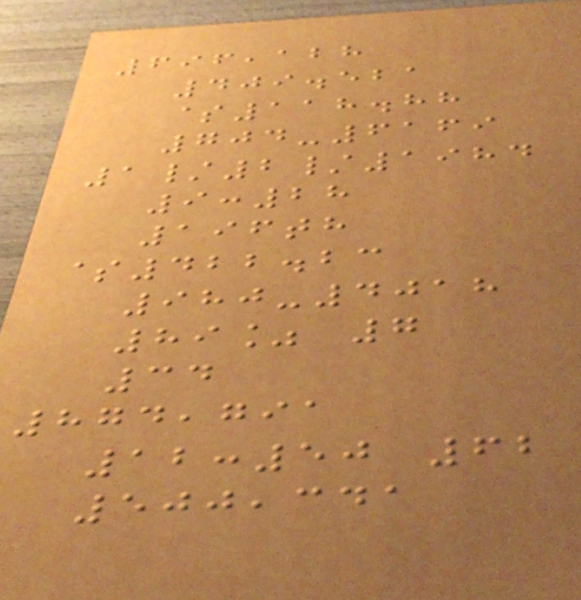696,128
409.521
$118.88
704-6169
1/2/1984
9:28
196th
$422.23
980-4018
89% 7
34
874,791
12:50 62
500,341
